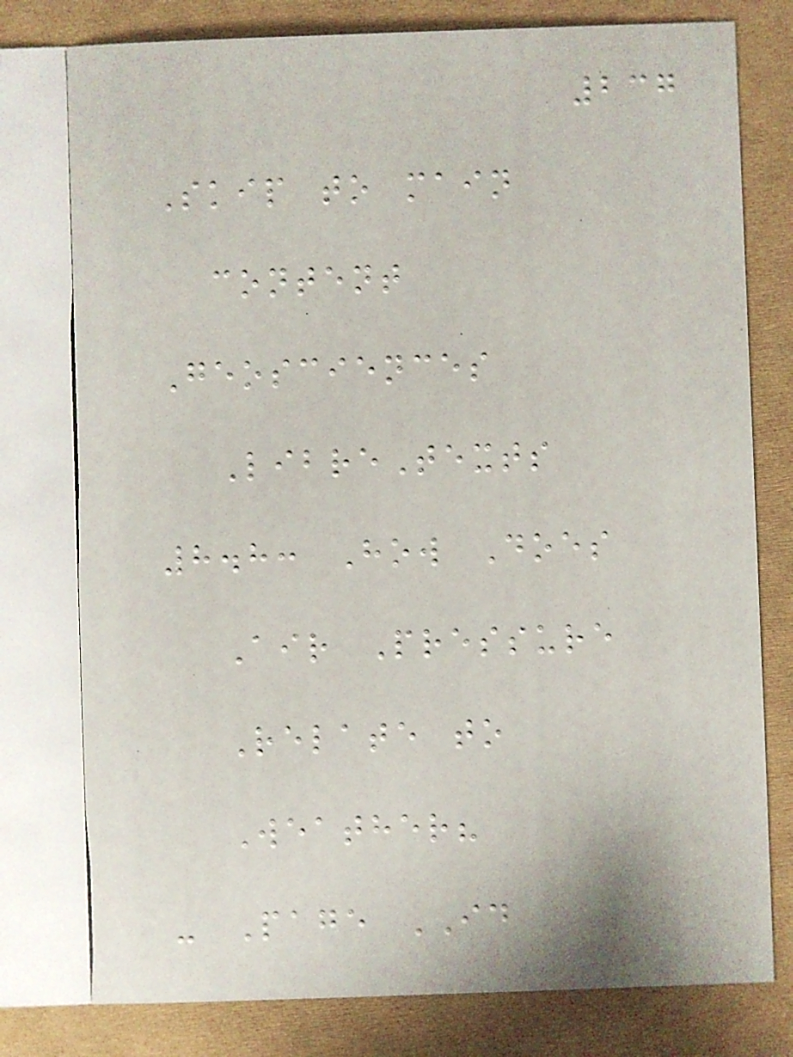237
Skip to main
content
Geosciences
LibreTexts
8.8: How Does
Air Pressure
Relate to
Weather?
- Page ID
